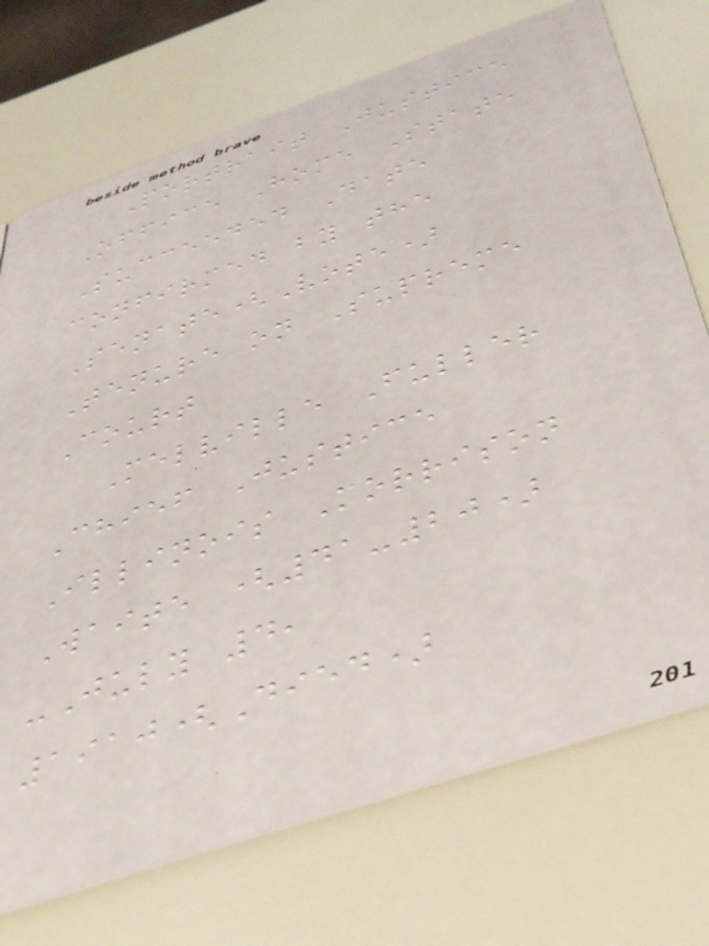Portrait Justice
Office Home State
Succeeded Date
confirmed by the
Senate(Vote)
Tenure on Supreme
Court
Melville Fuller
Chief Justice
Illinois Morrison
Waite (41-20)
-July 4,
1910(Died)
